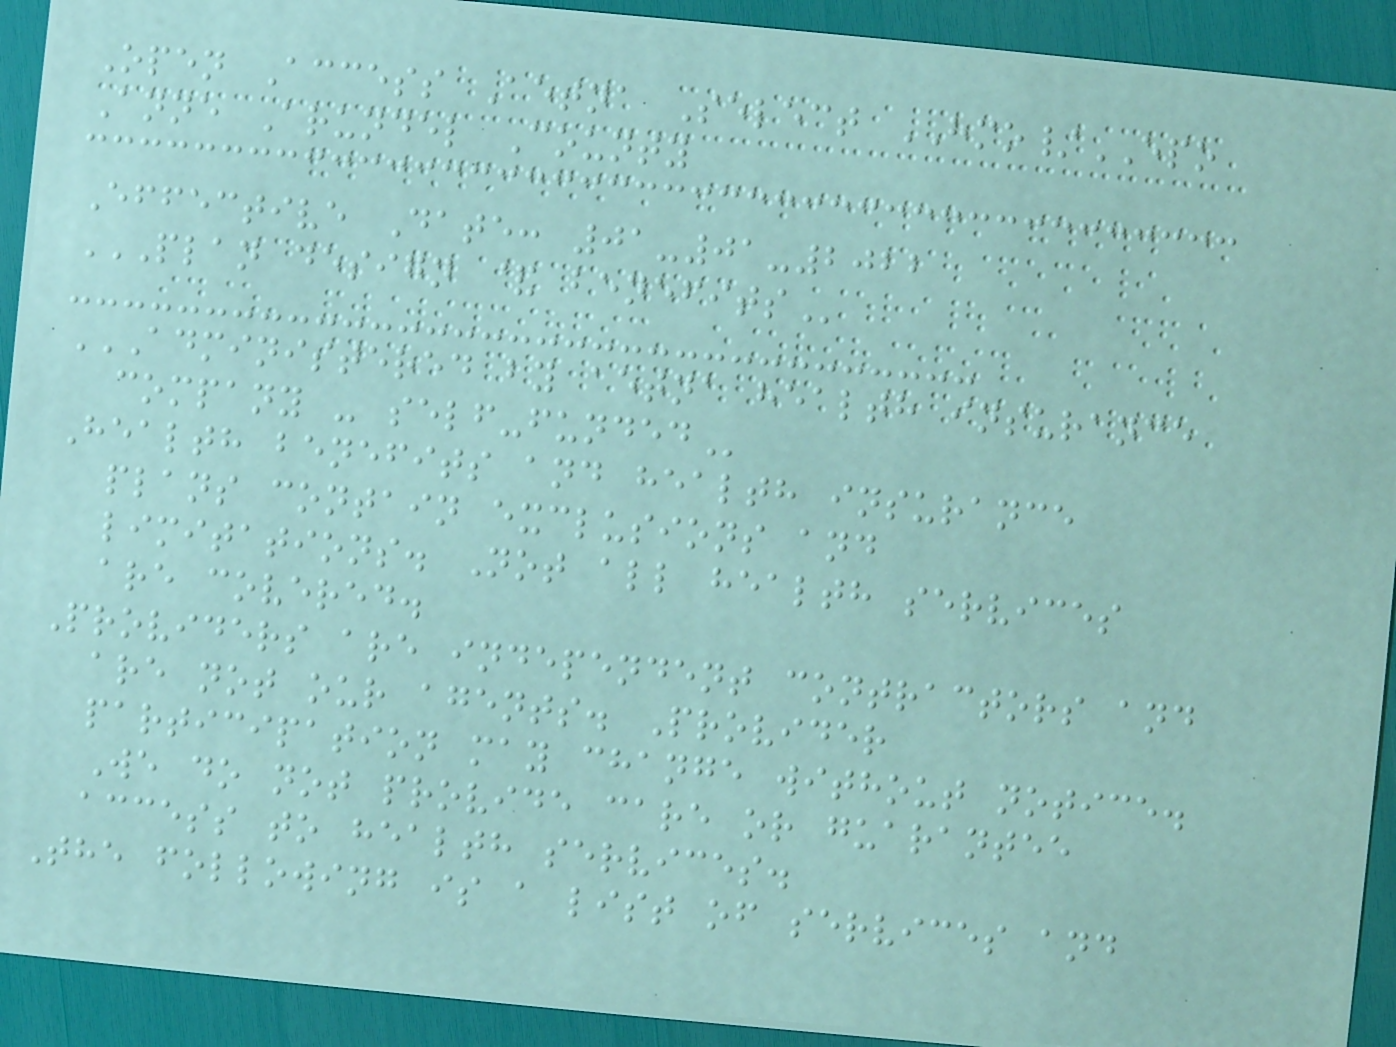Open Access Aetna Select HMO/EPO
Anne Arundel County
Effective Date: 01-01-2022
PLAN DESIGN & BENEFITS
ADMINISTERED BY AETNA HEALTH INSURANCE
COMPANY - SELF-FUNDED
Health benefits and health insurance
plans contain exclusions and
limitations. Not all health services
are covered.
Providers are independent contractors and
are not our agents. Provider
participation may change without notice.
We do not provide care or guarantee
access to health services.
The following is a list of services and
